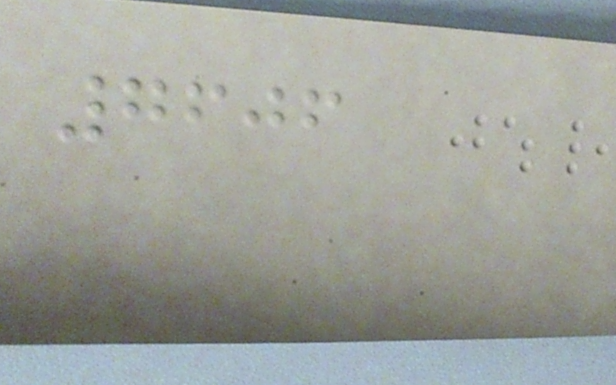7606
